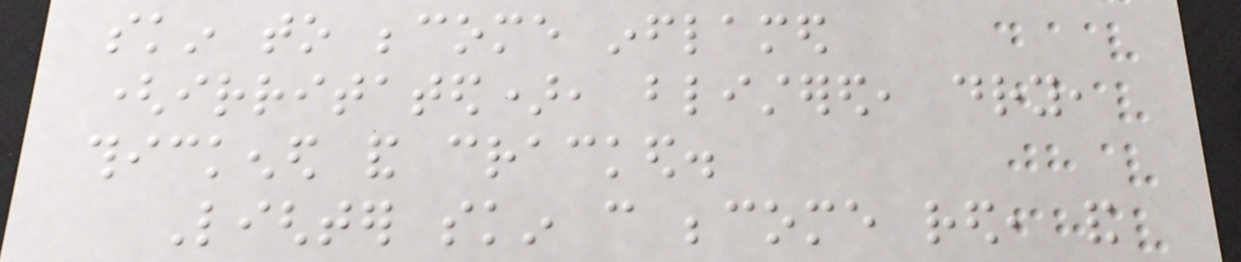skin to become inflamed
(irritated), blistered, dry,
thickened and cracked.
Lighter skin can become red, and
